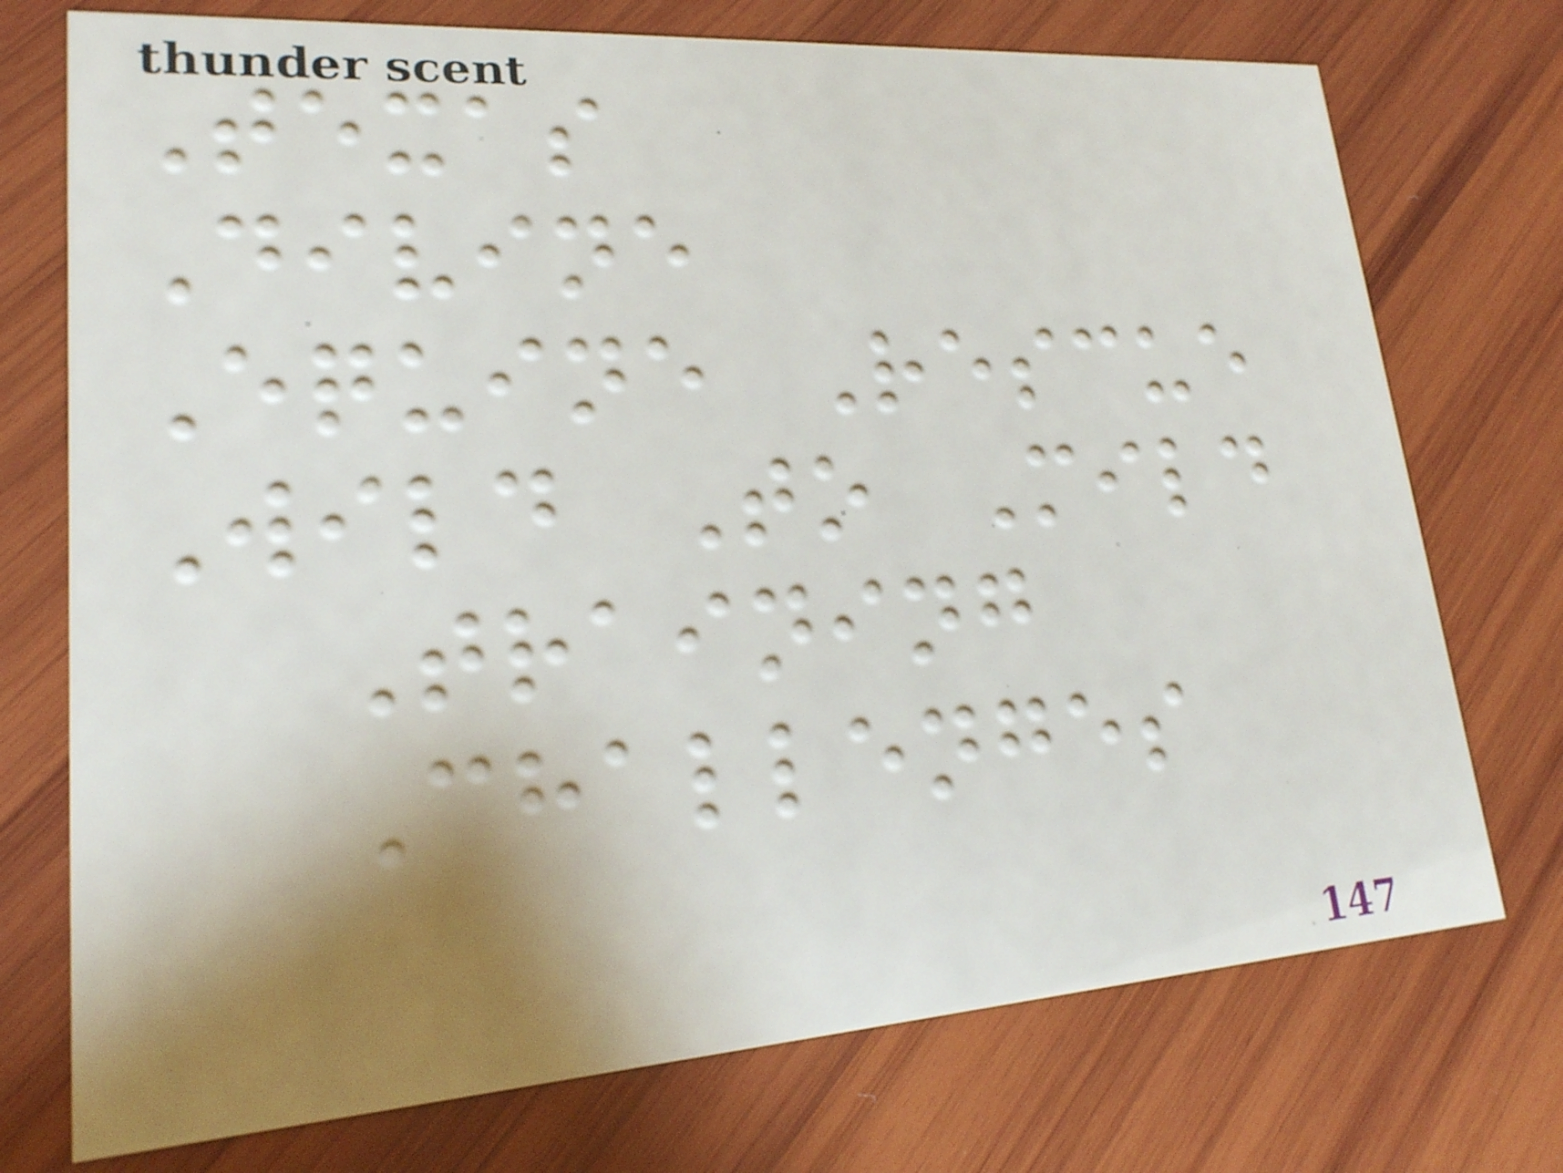Texas
Divine
Equine Rescue
Wild To Mild
Training
Challenges
